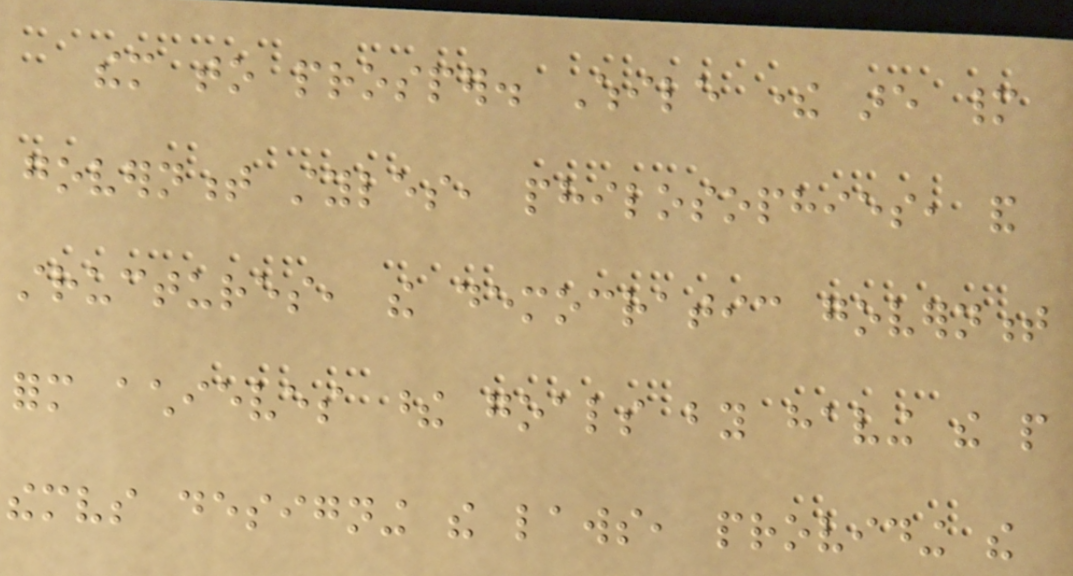them to prosper. While there are many
government styles, philosophies, and
structures, the democratic government
form achieves these goals by having the people
themselves designing the laws, providing the
